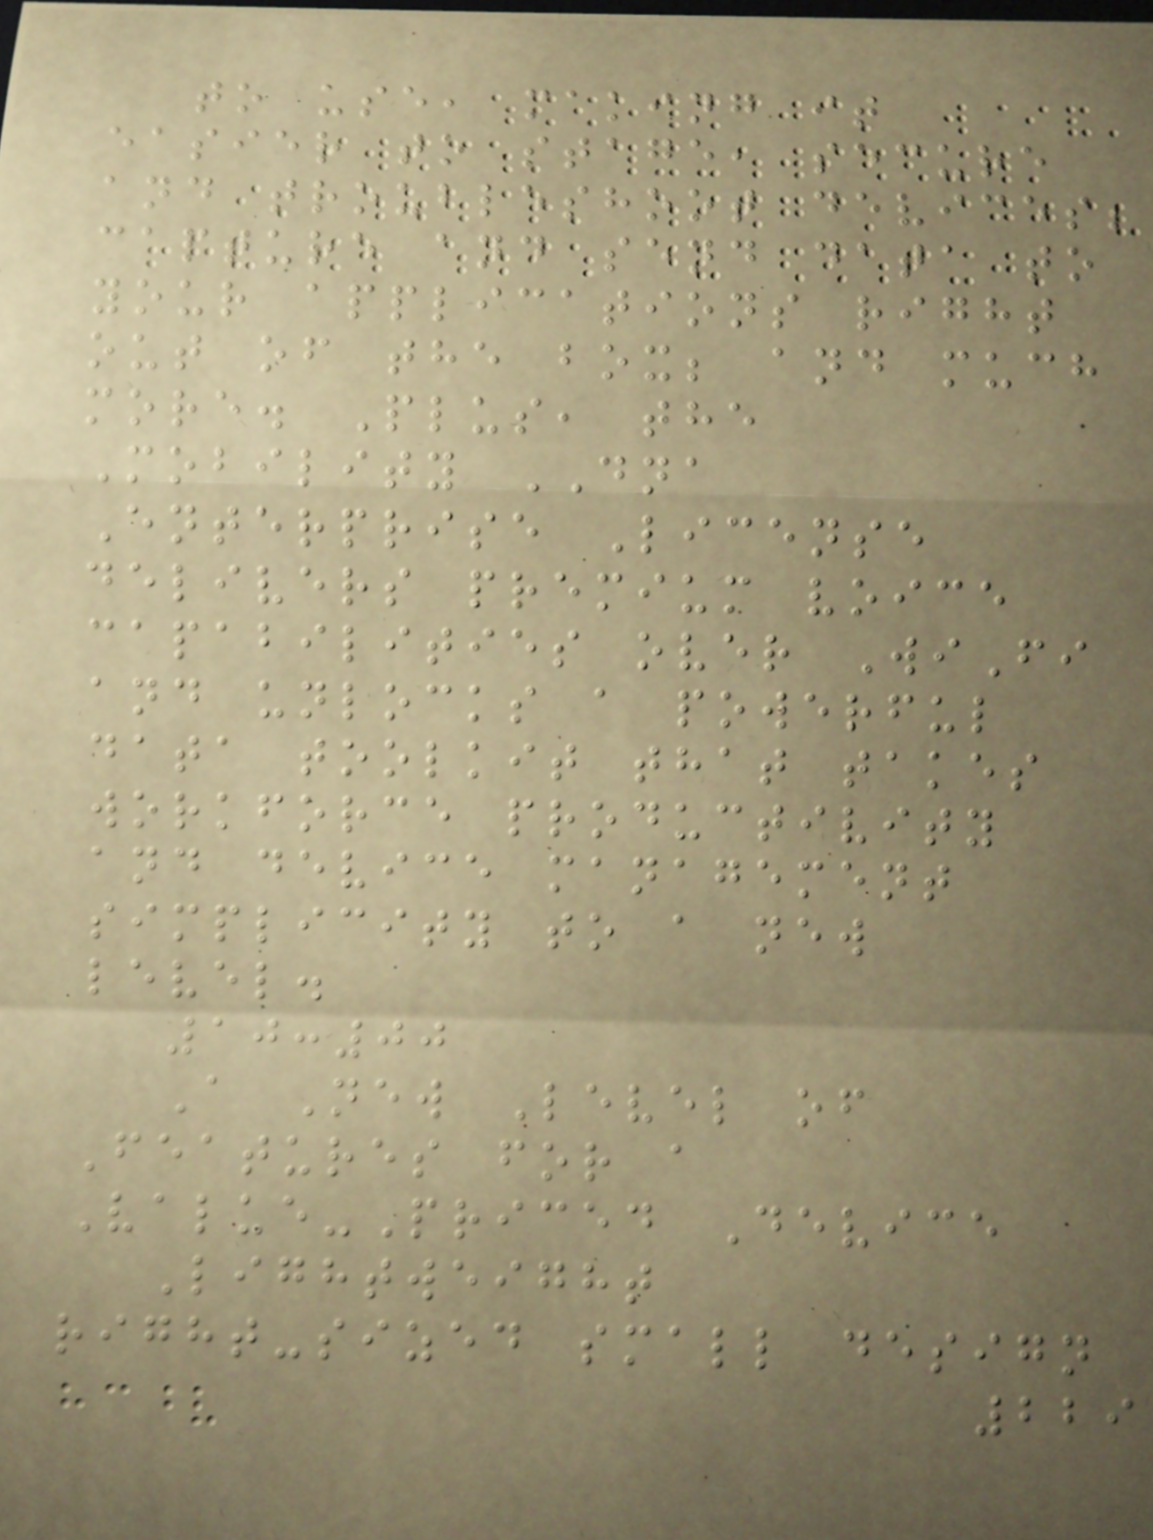to use, making it
easier to stage, secure
and troubleshoot devices;
capture and send data to
your applications right
out of the box; and much
more. Plus, the
Mobility DNA
Enterprise License
delivers premium voice
capabilities over WiFi
and unlocks a powerful
data toolkit that takes
workforce productivity
and device management
simplicity to a new
level.
10:00
A New Level of
Features for a
Value-Priced Device
Lightweight
right-sized small design
229
